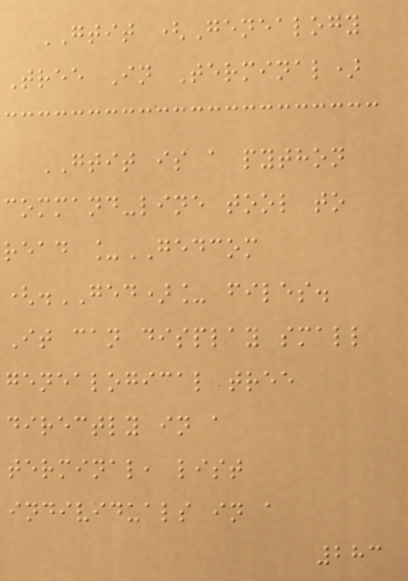GTIT (Genealogy
Tree In Terminal)
GTIT is a python
command-line tool to
read _GEDCOM
(.GED)_ files.
It can display small
genealogical tree
directly in a
terminal, list
individuals in a
283
